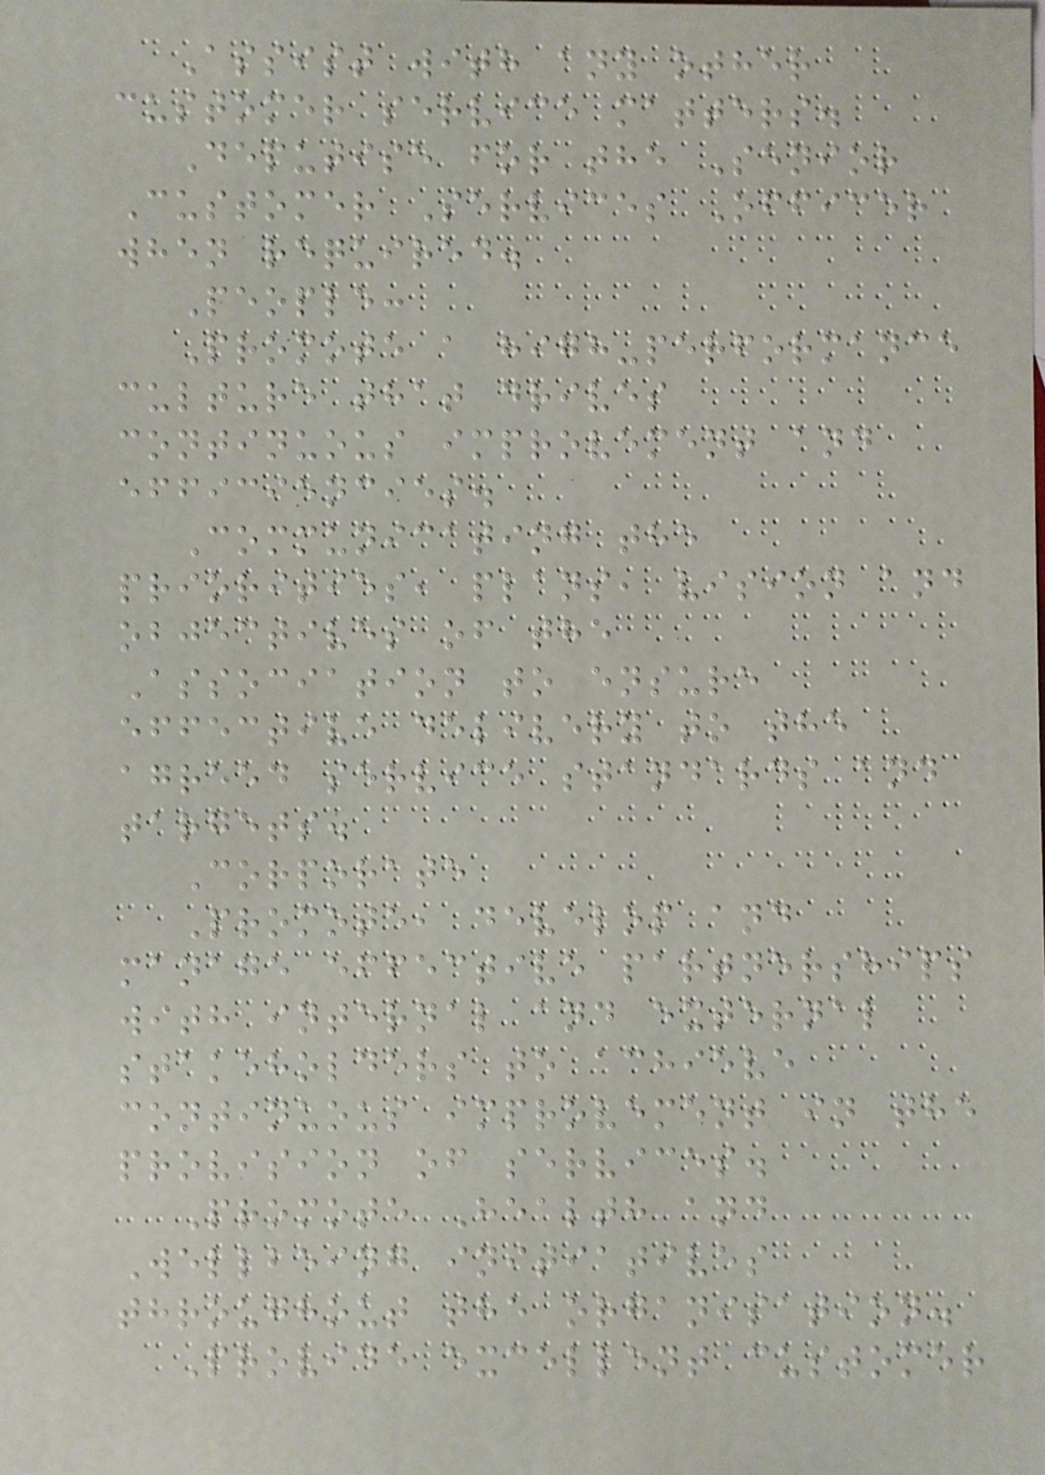Assist with any other
customer service matters.
Deputise for the Senior
Customer Services Officer
when required.
People:
Promote a high-performance
culture that drives
continuous improvement and
efficiencies.
Communicating the
priorities, plans, vision and
objectives of the
Association to ensure
effective delivery to the
agreed service standards and
targets.
Corporate
Promote, develop and
manage effective partnerships
with internal and external
stakeholders to achieve
continuous improvement in the
provision of services.
Promote Health and
Wellbeing initiatives
throughout the organisation.
Provide excellent customer
